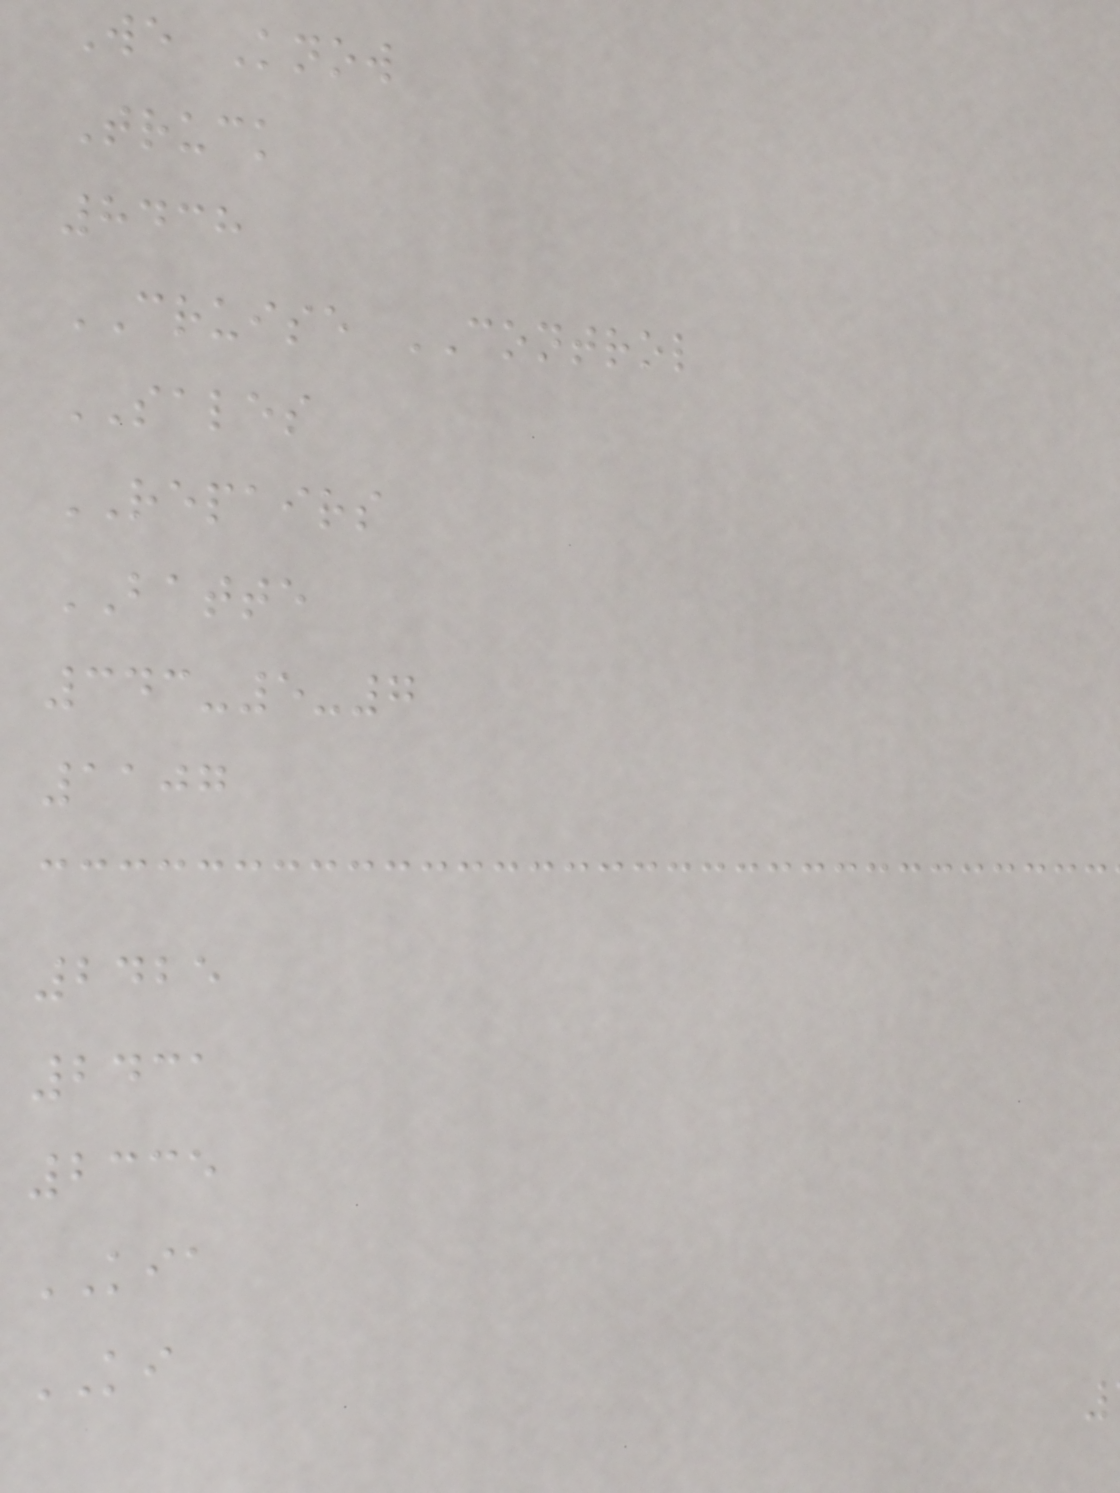We Know
Truck
8438
CRUISE CONTROL
SALES
REPAIRS
BATTE
343-5-7
1107
2425
2431
2335
KIA
KI
